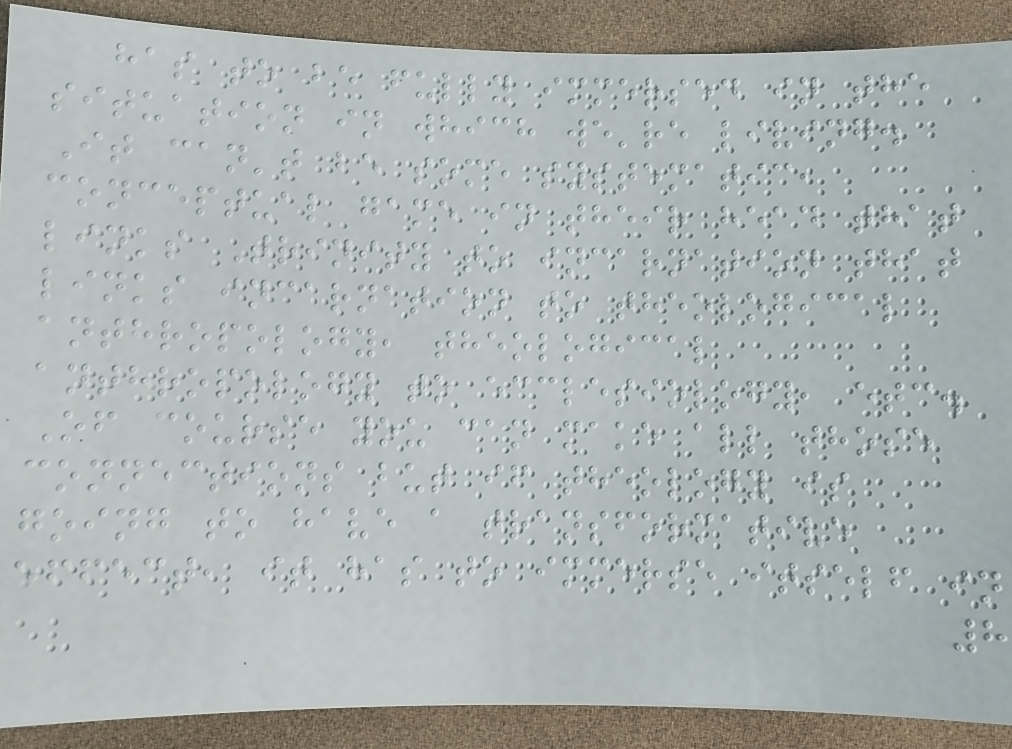has to be fully immersed in the
situation in which we're living.
It can't be some systematic,
conceptual game in their head that
links Trinity to incarnation that
links incarnation to theological
anthropology, theological
anthropology to ecclesiology, etc.
Of course you can make all those
connections but if theology is
going to have a transformative
effect, it has to immerse itself in
8
